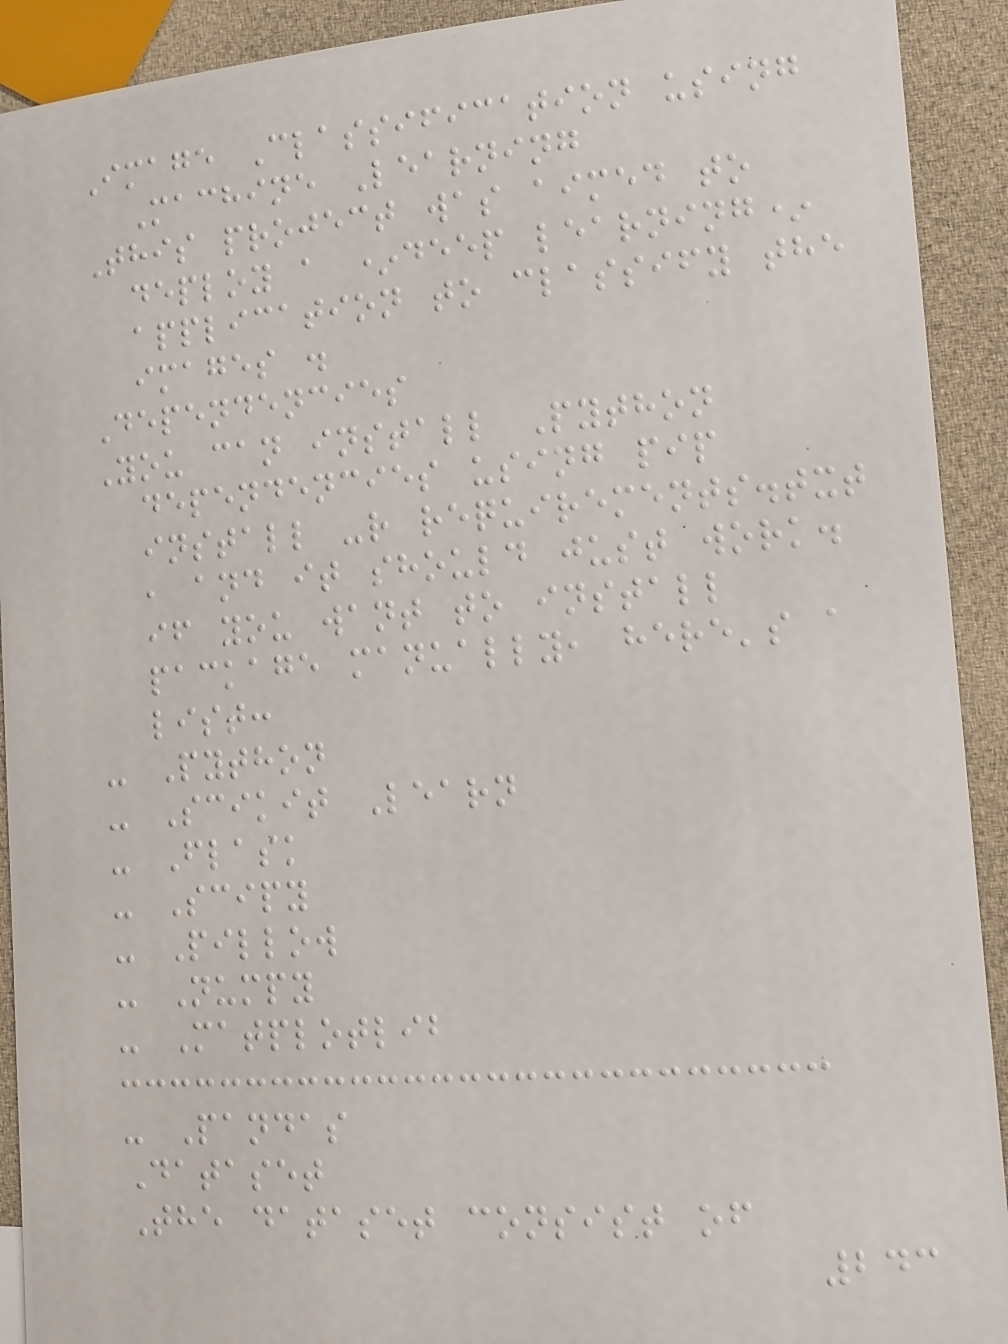Image Classification using
Machine Learning
This project was aimed to
deploy a *deep learning*
application to classify the
images .
Dependencies
You can install Python
dependencies using pip
install -r requirements.txt
, and it should just work.
if you want to install
package manually, here's a
list:
- Python
- Scikit Learn
- Flask
- Scipy
- Pillow
- Numpy
- Matplotlib
- Pandas
Dataset
The dataset consist of
243
